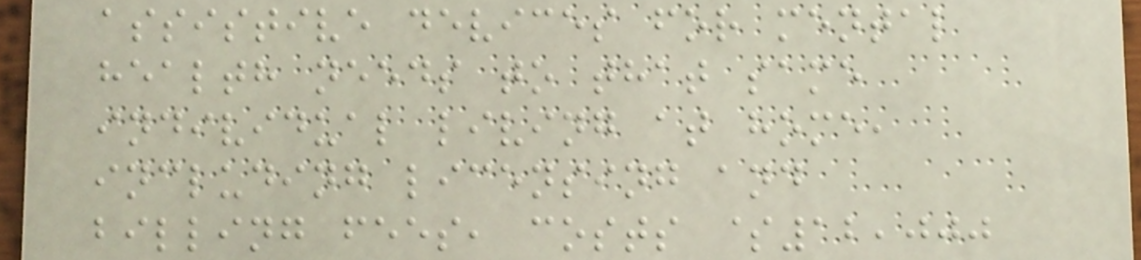assistive devices for mental
health needs to that same
individual living at home,
including licensing and
billing fees, costs $12,000
